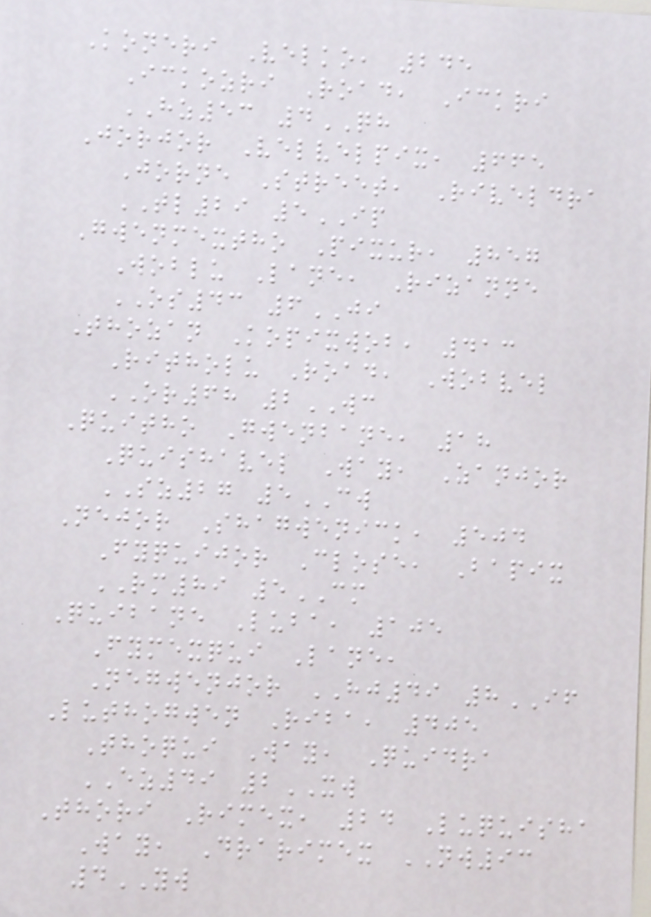Koneri Velko, 245
Ickozri Road, Ickri
HZ53 4QH
Jorjor Velvelpix, 665
Jorne Street, Riveldra
TL29 5IP
Gwenmextho Pixur, 857
Woblu Lane, Rizanne
OS43 6JI
Thozan Kopixwob, 413
Ritholu Road, Wobvel
OR68 2WC
Quitho Gwenbane, 18
Quishavel Way, Zanjor
SZ27 5CW
Nejor Shagwenick, 504
Fyquijor Close, Bapix
RM89 5CM
Quibane Luba, 105
Fymexqui Lane,
Negwenjor HJ49 8IF
Luthogwen Riba, 405
Thoqui Way, Quidra
EZ49 2XW
Thori Rimex, 24 Luquisha
Way, Drarimex NW93
4YW
